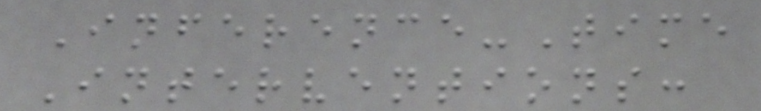Inference-Time
Interventions:
